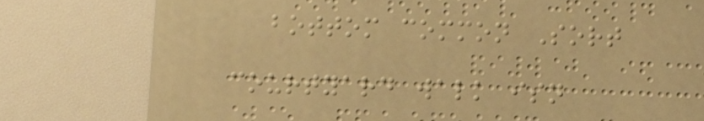bottom common Sort
courtyard walk isn
